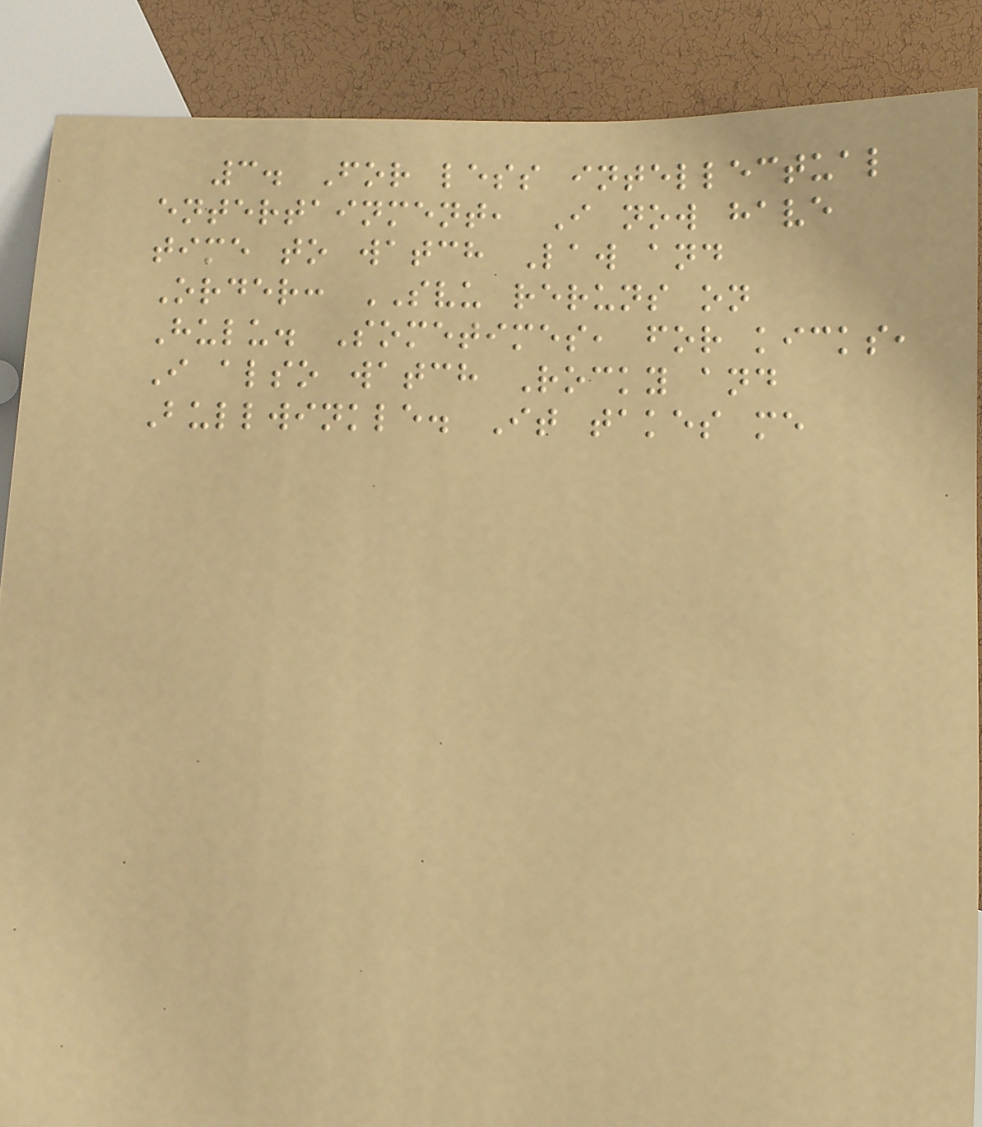3. For less intellectual
entertainment, I now have
time to watch Law and
Order: SVU reruns on
Hulu. Sometimes, for kicks,
I also watch Rocky and
Bullwinkle. It takes me
